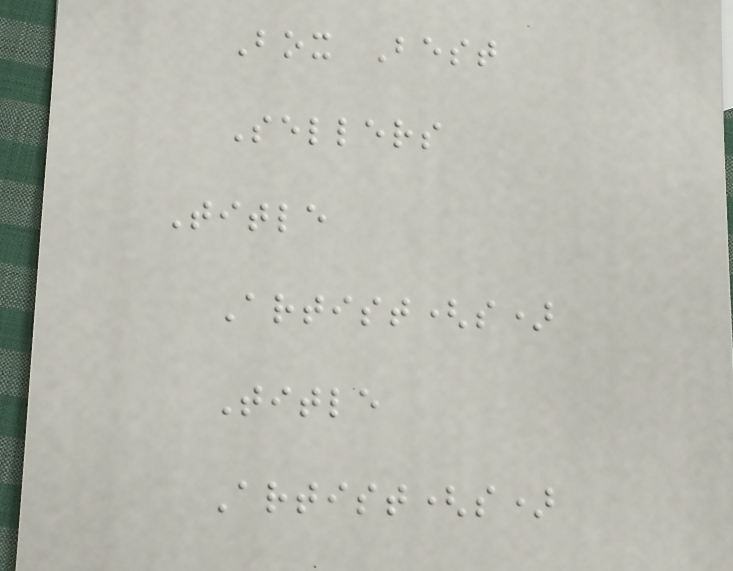Box Best
Sellers
Title
Artist(s)
Title
Artist(s)
